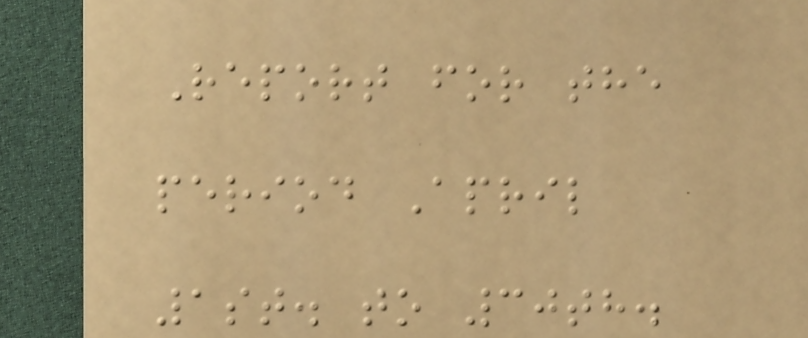Report for the
period April
1st. to 30th.
